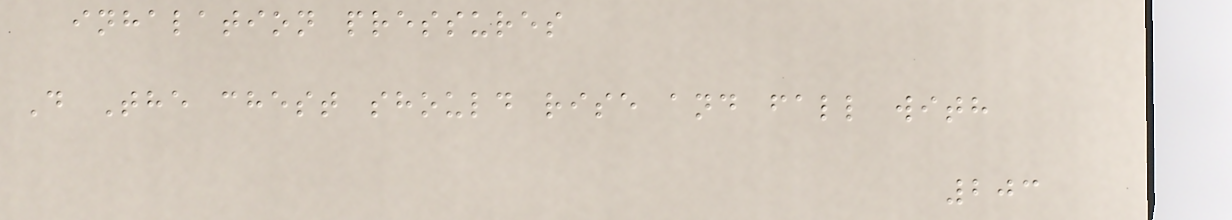inhalation pressures
D The chest should rise and fall with
203
